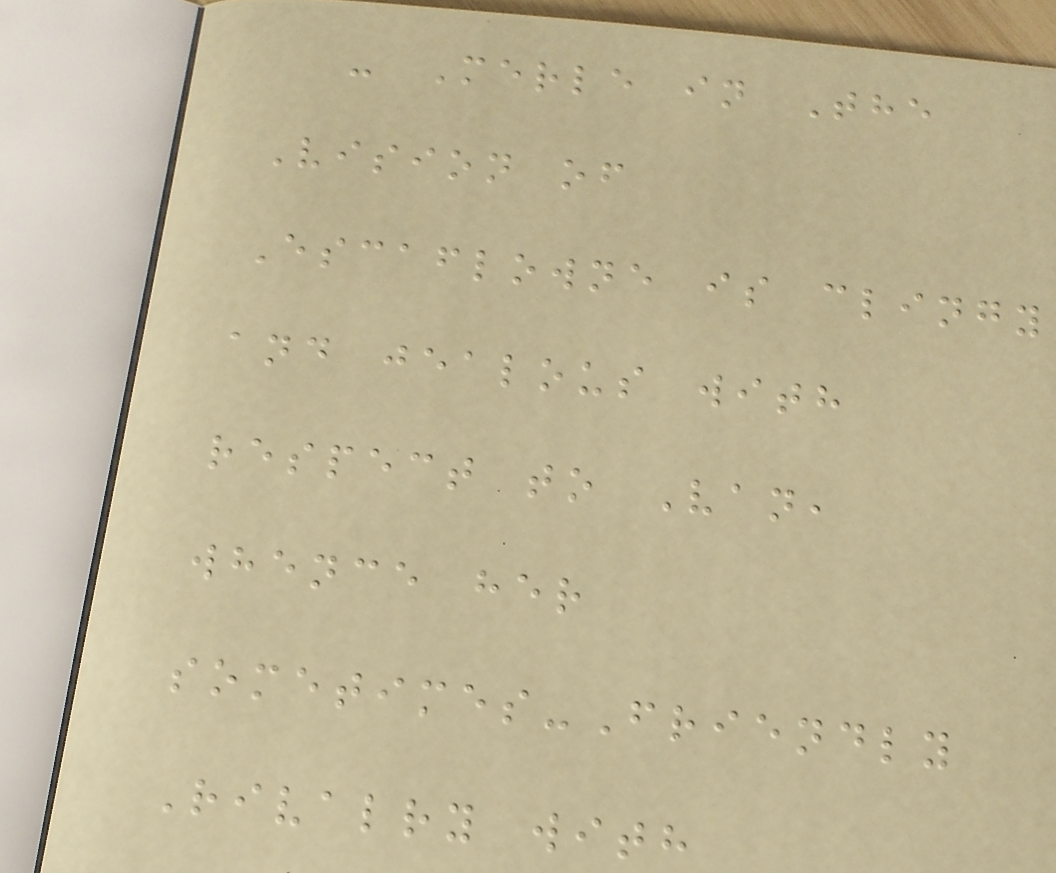- Merle in The
Vision of
Escaflowne is clingy
and jealous with
respect to Van,
whence her
sometimes-Friendly
Rivalry with
